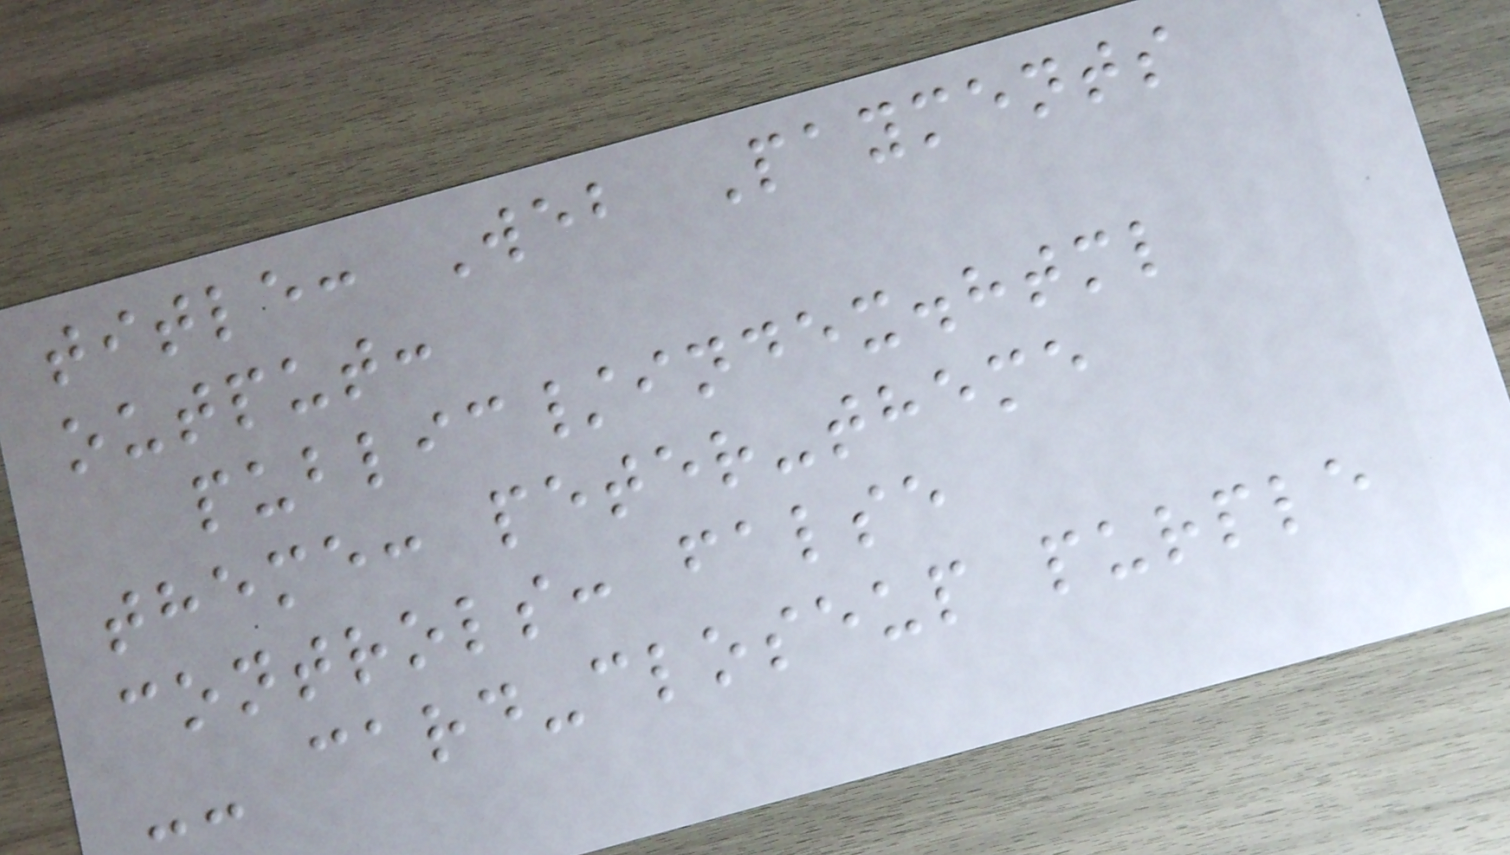title: Web Payments
output:
public/index.html
theme: peter-theme
controls: false
-- card-closeup purple
